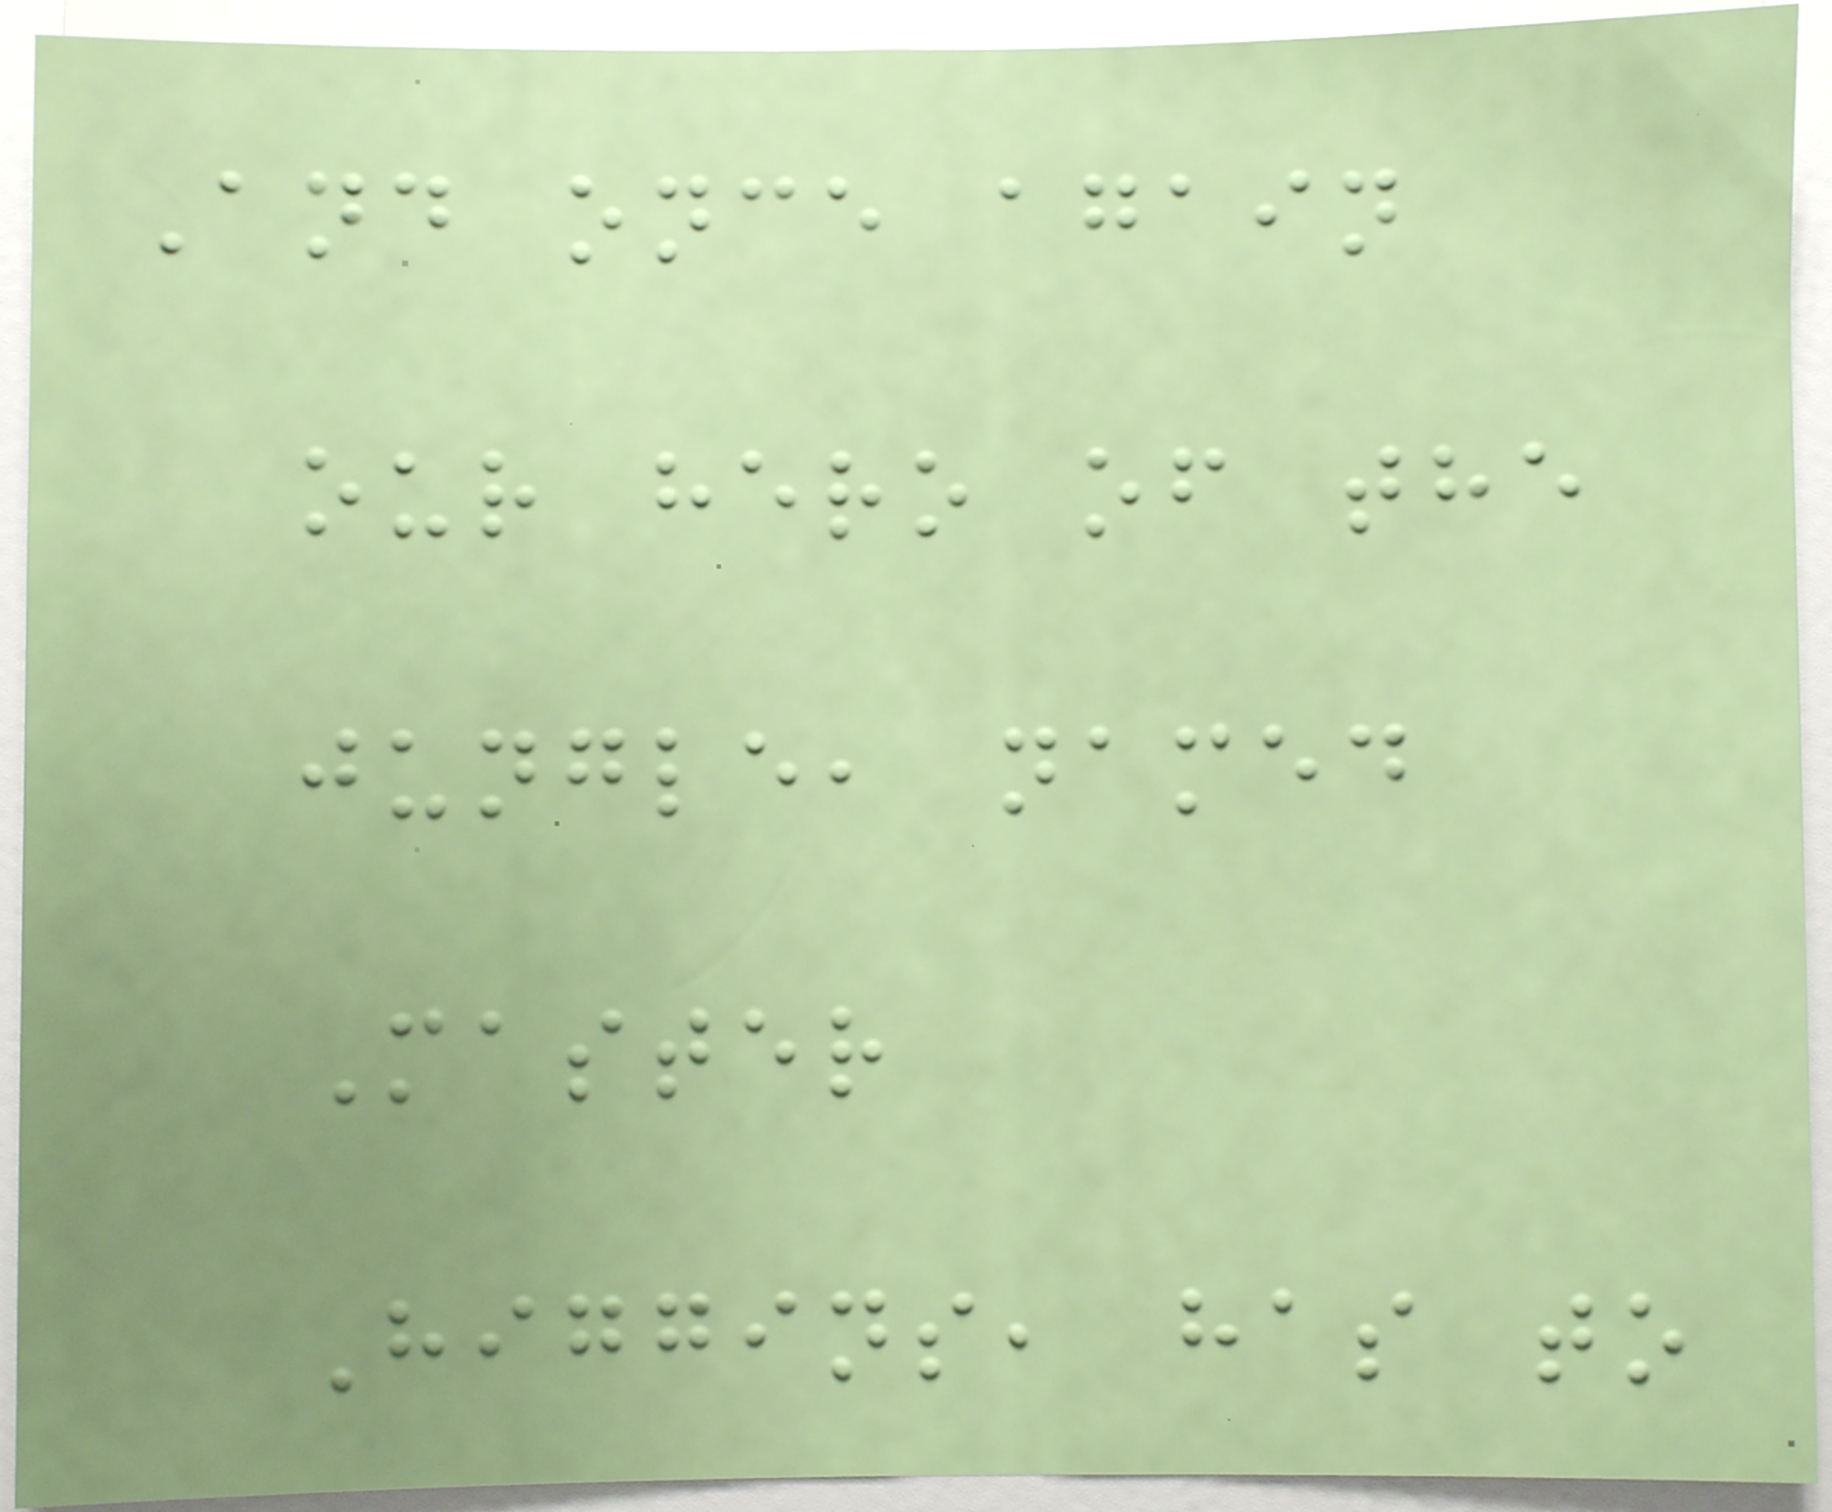And once again
our hero of the
jungle, named
Master
Higgins, has to
